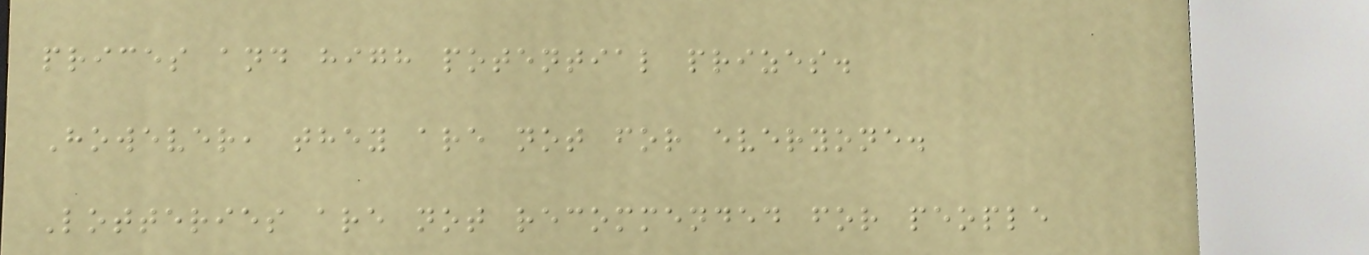prices and high potential prizes.
However, they are not for everyone.
Lotteries are not recommended for people
